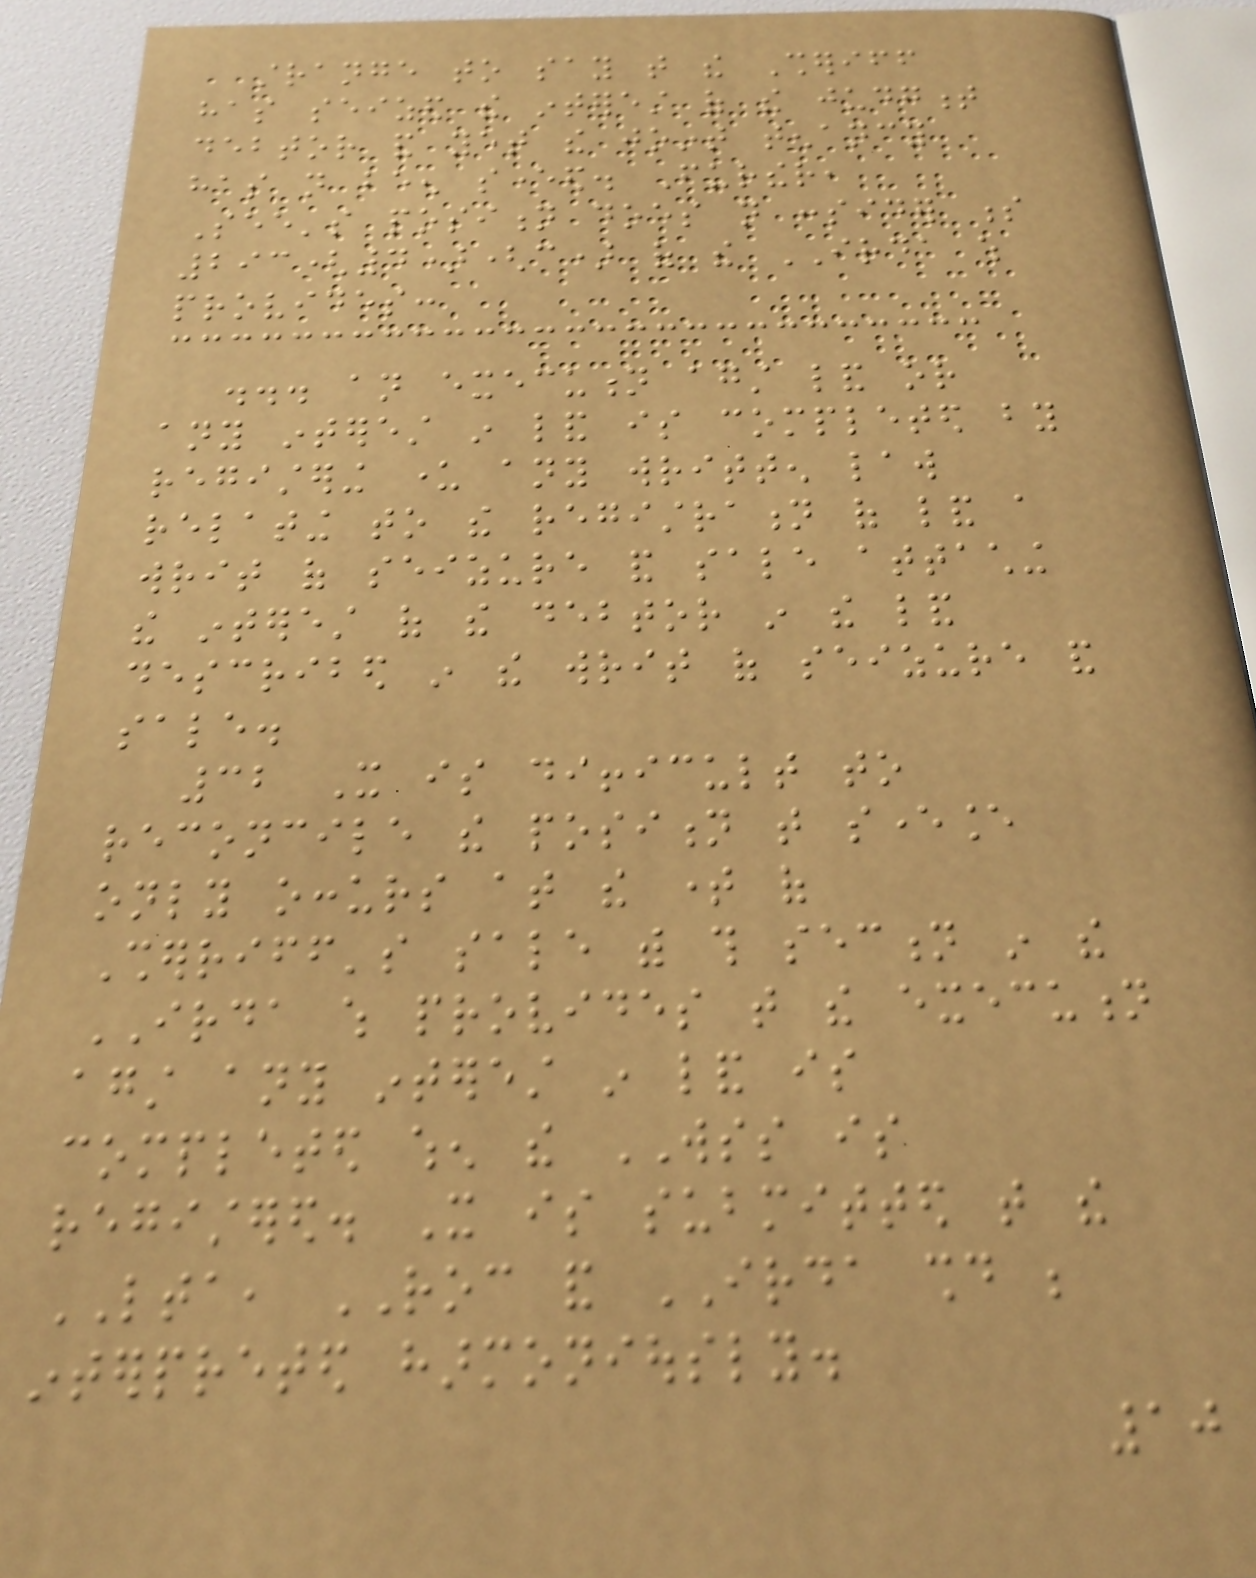strange to say that the Sheriff
has seized the interest of the judgment
debtor and yet the joint tenancy
has not been severed. Further,
See's position does not consider s
293(4)(c) of the IRDA which
provides:
... an execution against land or
any interest in land is completed by
registering under any written law
relating to the registration of land a
writ of seizure and sale attaching
the interest of the debtor in the land
described in the writ of seizure and
sale.
32 It is difficult to
reconcile the position that severance
only occurs at the time of
Sherriff's sale with this section in the
IRDA which provides that the execution
against any interest in land is
completed when the WSS is
registered. It is submitted that the
LTA, ROC and IRDA should be
interpreted harmoniously.
10
